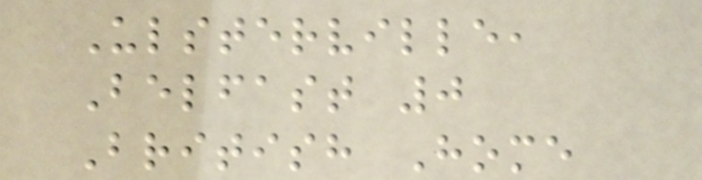Ulsterville,
Belfast 0
British Home
